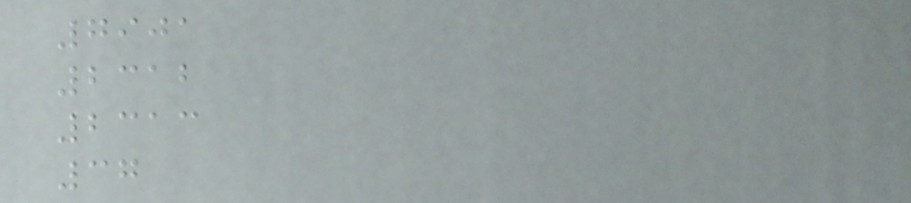7901
2312
2313
37
